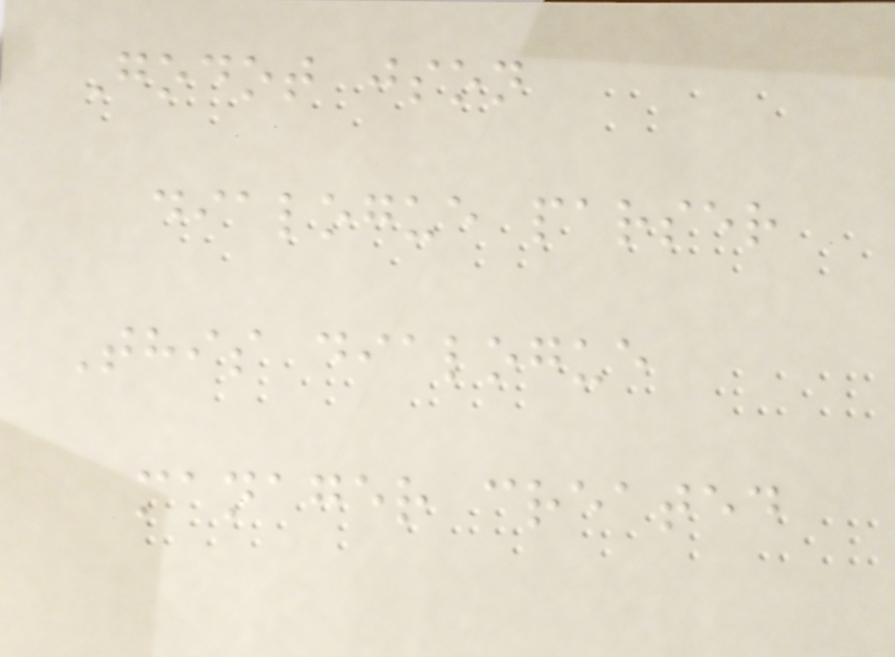Godot json
dialogue parser
This dialogue
manager created
